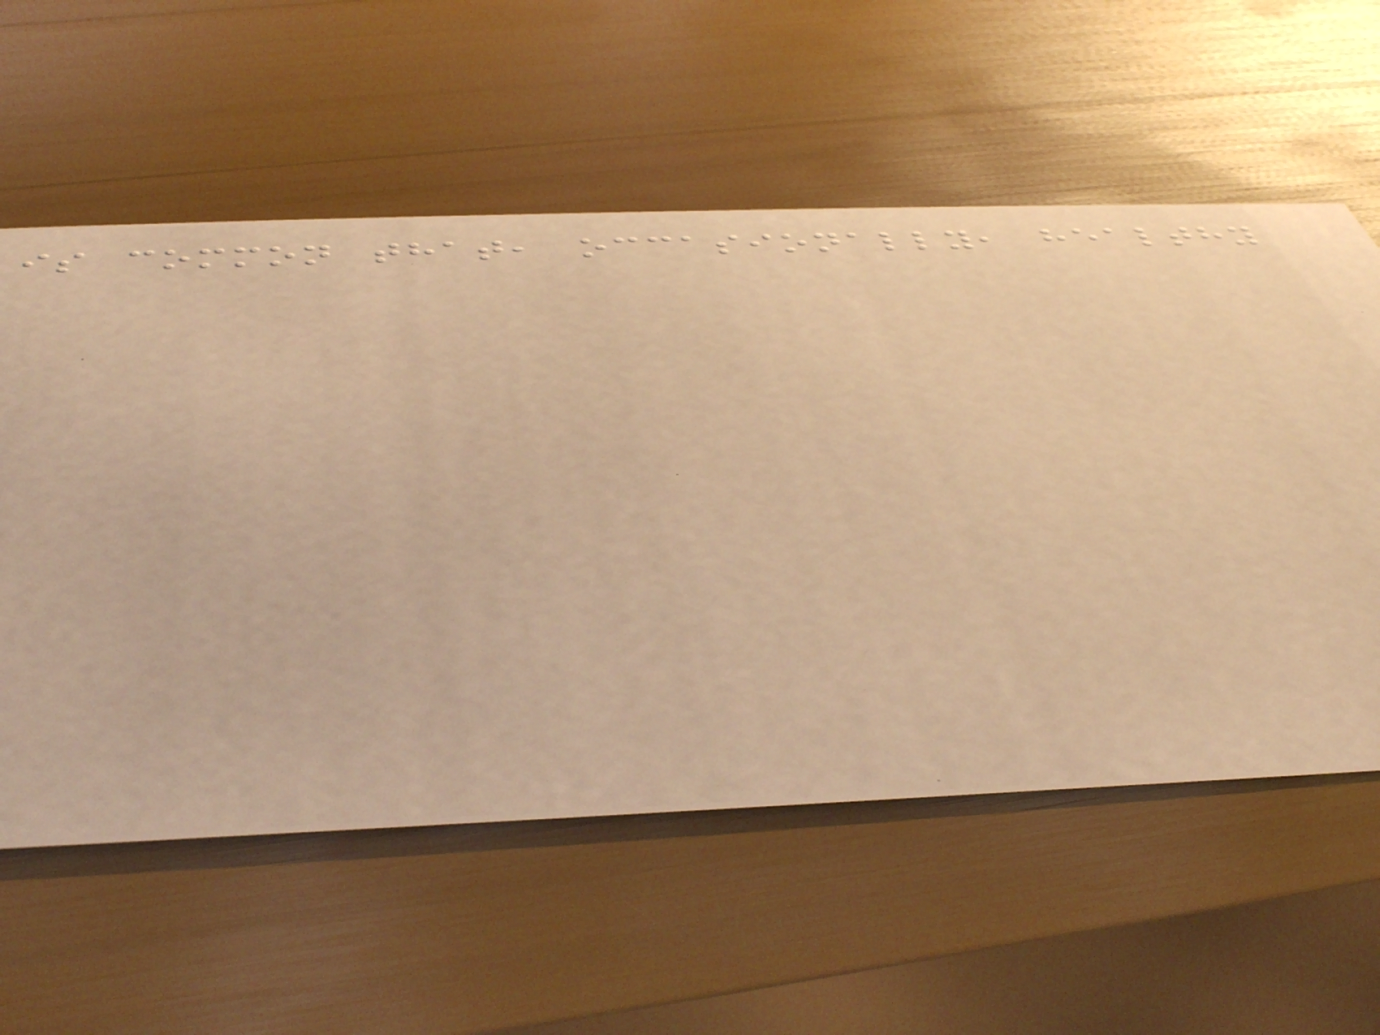is common that, occasionally, healthy
